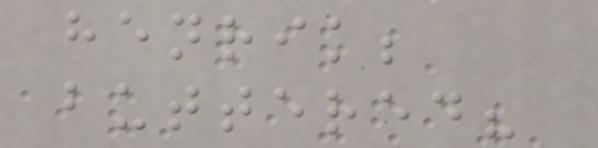henrik;
buttered?
